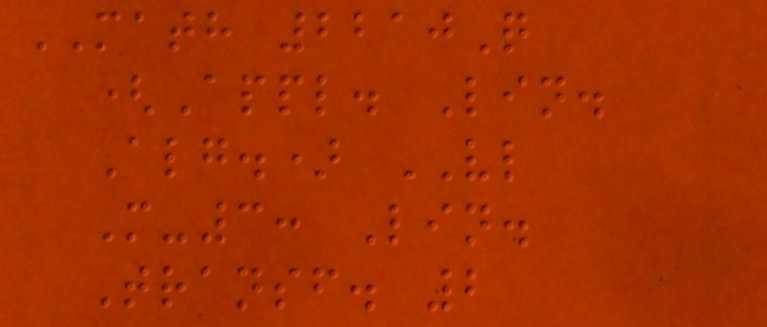MATH 2210Q
(Appl. Lin.
Alg.) VL
M-3: Lin.
Transf. 2
